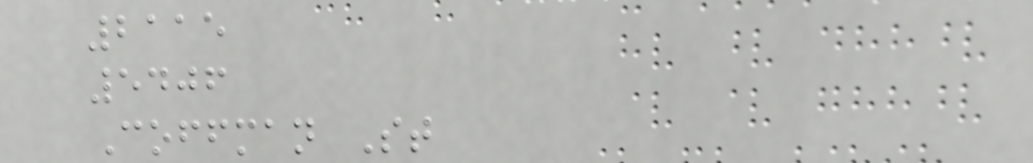2115
5406
Coffman St
